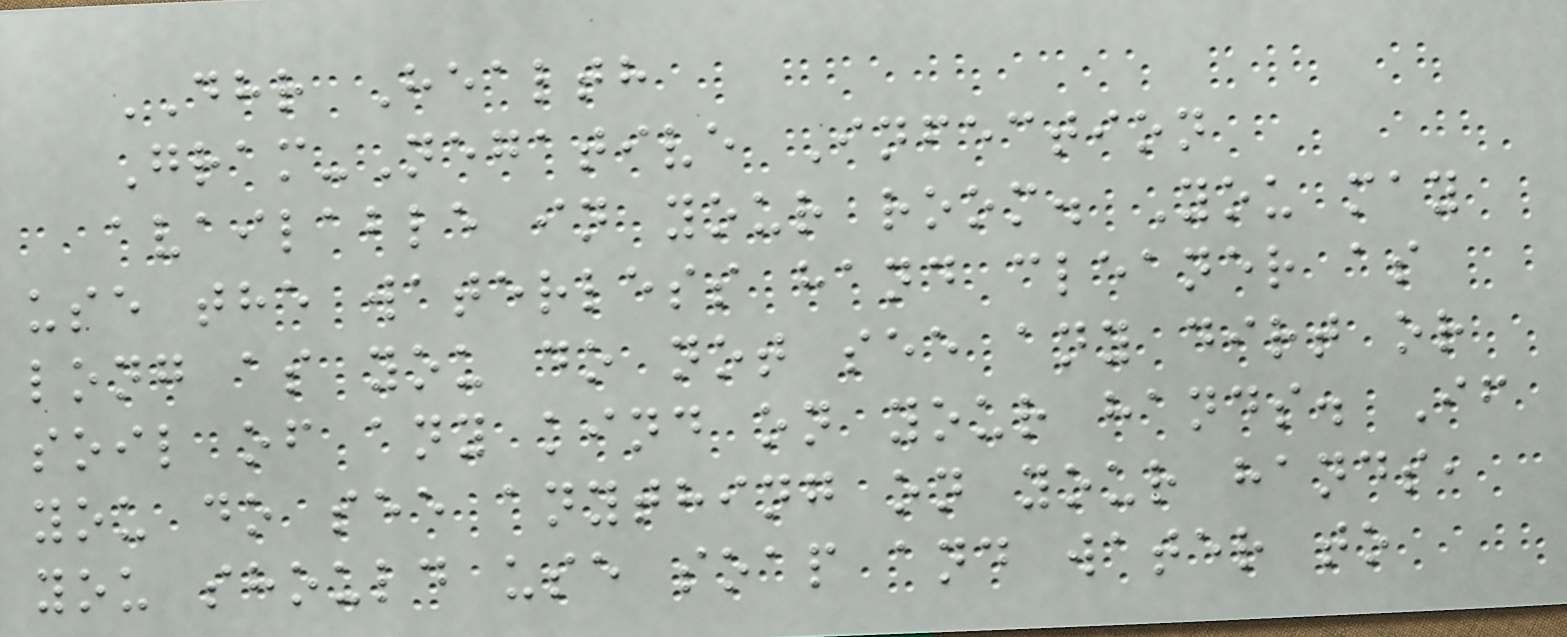DHR Health
Gram-Negative Infection
available in your room. You may
use the waterless hand cleaner as
long as you do not see any dirt or
soil of any kind on your hands. If
you do see anything on your hands,
you should use soap and water to
